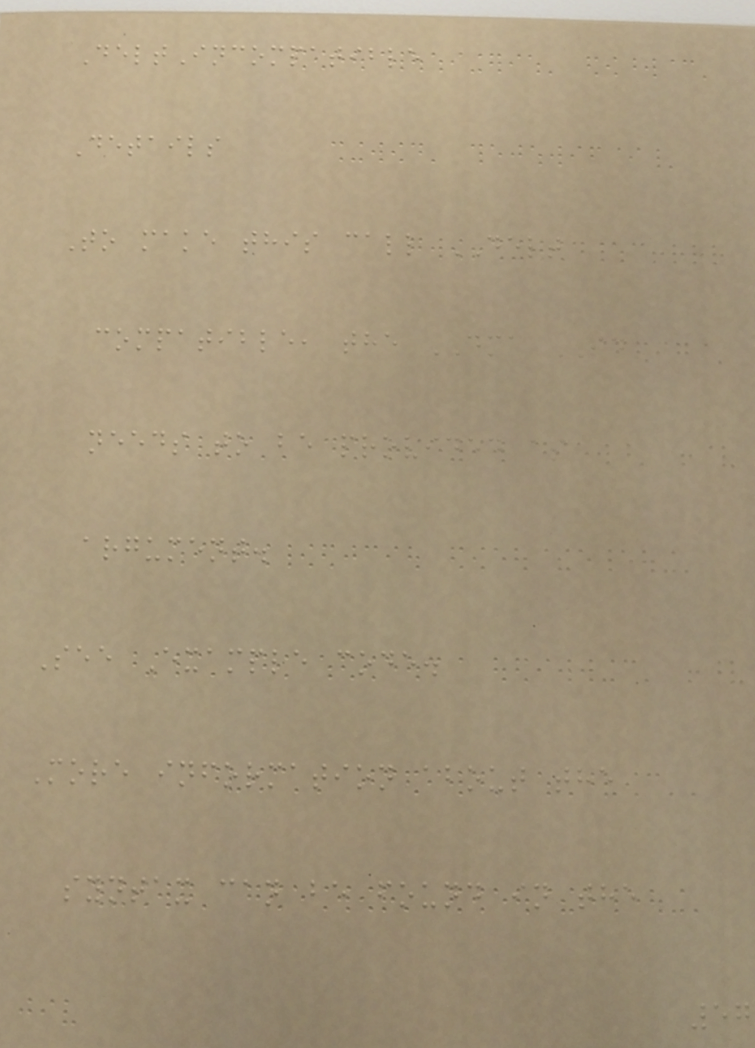DeltIncompatible
Details
To make this call DELT
compatible, the DMA ID
needs to be provided as
argument.
See Example code.
More information about the
syntax can be found in the
57
